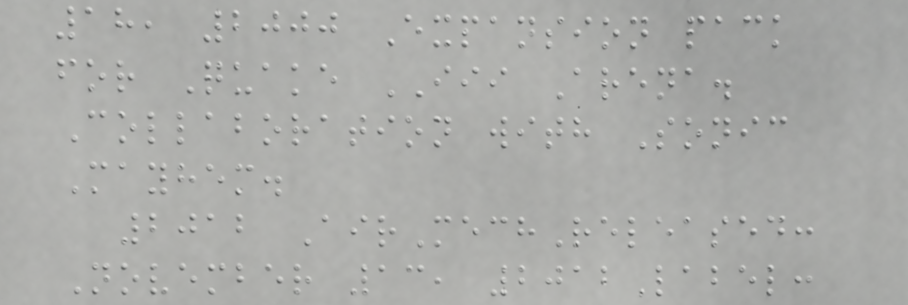18, 2000 Expansion pack
for Quake III Arena.
Collaboration with Sonic
Mayhem.
2012 AirMechReleased:
November 13, 2012Label:
